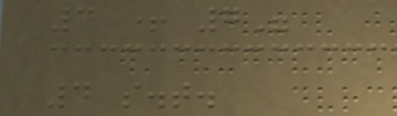3 + 7"
4 s.t.
